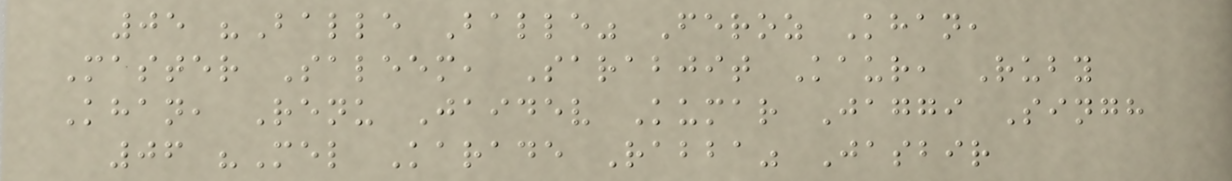05 "Balle Balle" Feroz Khan,
Master Saleem, Sarabjit Kaur, Ruby
Khan, Renu Jaidev Kumar Jaggi Singh
06 "Mel Karade Rabba" Jasbir
